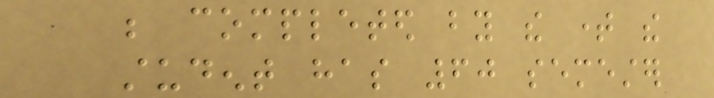be completed by the time the
student has 60 semester
